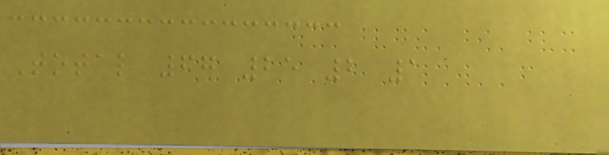Total 67 25 2 1
